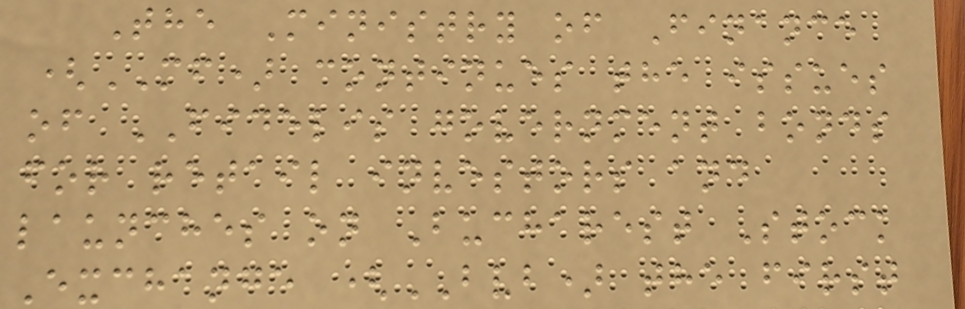The Ministry of Finance
(MF) continues the issues
of FIDELIS government bonds
for retail investors and
launches on Bucharest Stock
Exchange (BVB) the first
